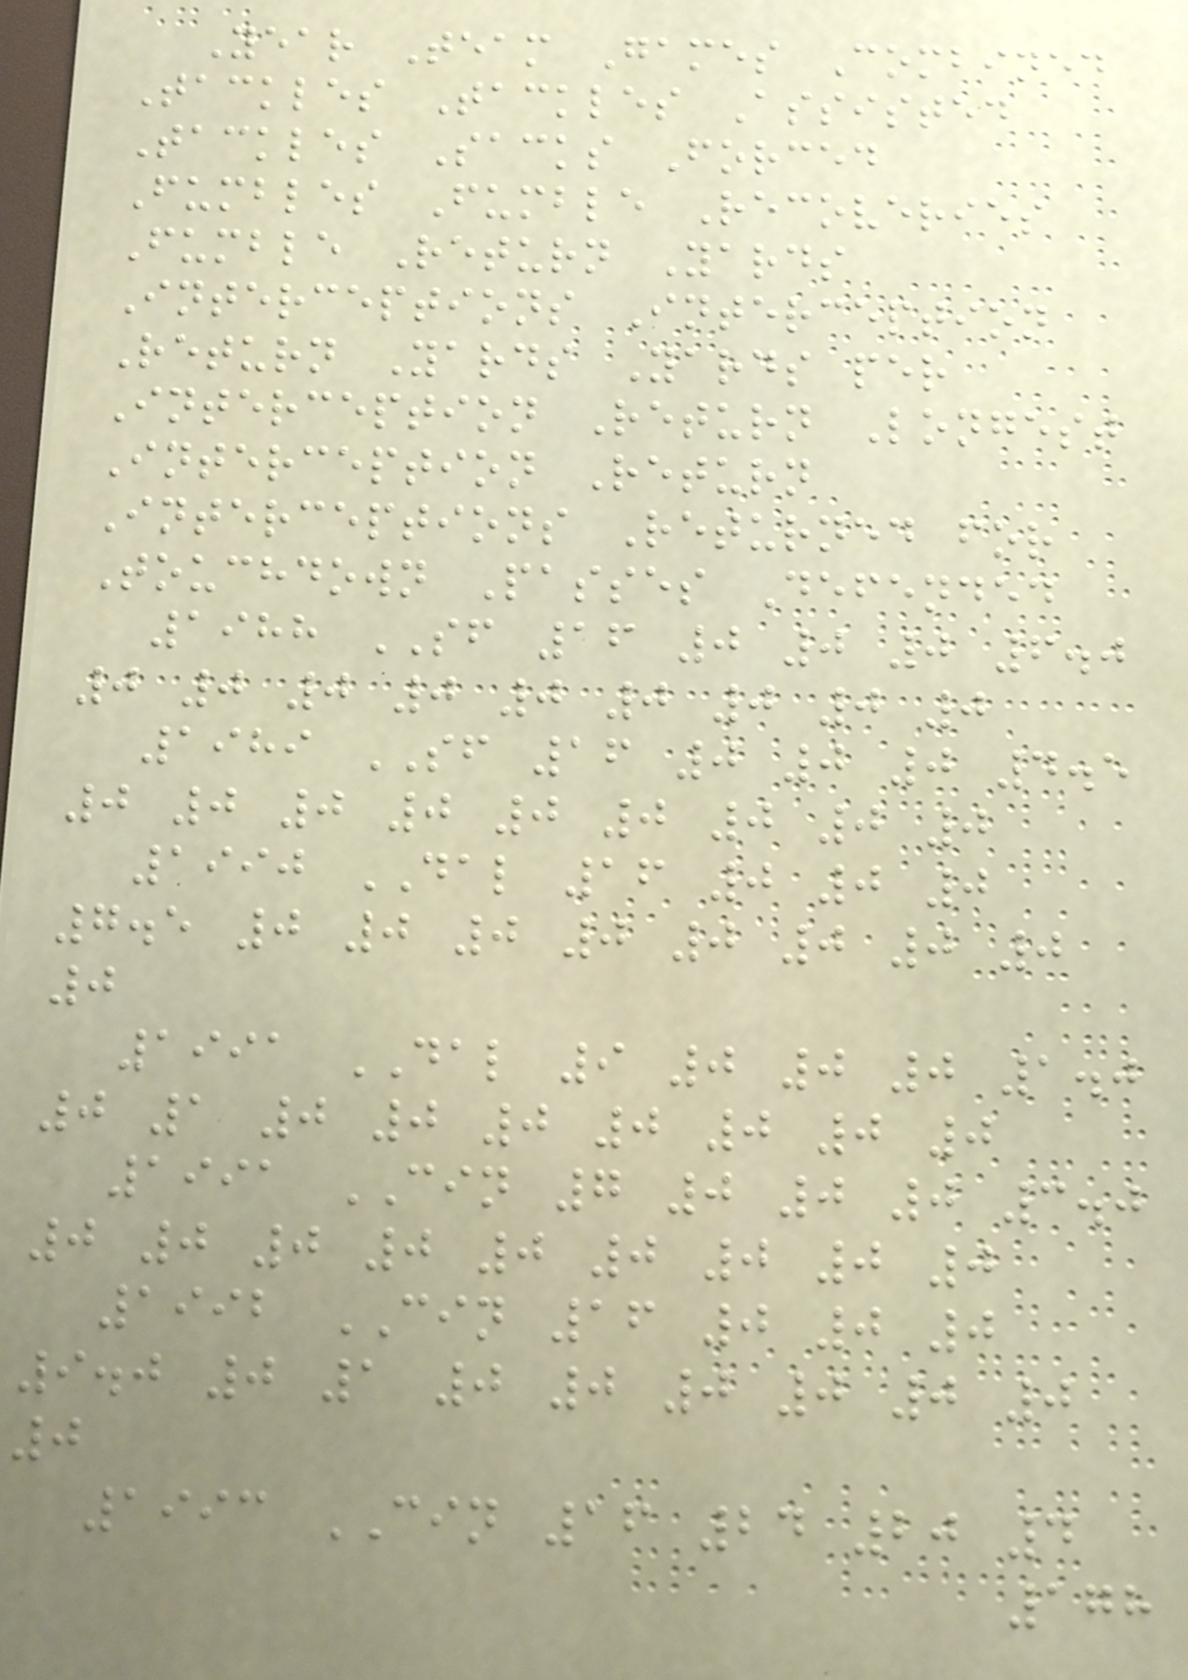Year Team Games Combined
Tackles Tackles Assisted
Tackles Sacks Forced
Fumbles Fumble Recoveries
Fumble Return Yards
Interceptions Interception
Return Yards Yards per
Interception Return Longest
Interception Return
Interceptions Returned for
Touchdown Passes Defended
1988 SF 16 0 0 0 6.0
0 0 0 0 0 0 0 0 0
1989 SF 16 0 0 0 4.5
0 0 0 0 0 0 0 0 0
1990 DAL 16 0 0 0
7.5 0 0 0 0 0 0 0 0
0
1991 DAL 9 0 0 0 1.0
0 1 0 0 0 0 0 0 0
1991 CIN 7 0 0 0 3.0
0 0 0 0 0 0 0 0 0
1992 CIN 16 0 0 0
9.0 0 1 0 0 0 0 0 0
0
1993 CIN 16 24 20 4
178
